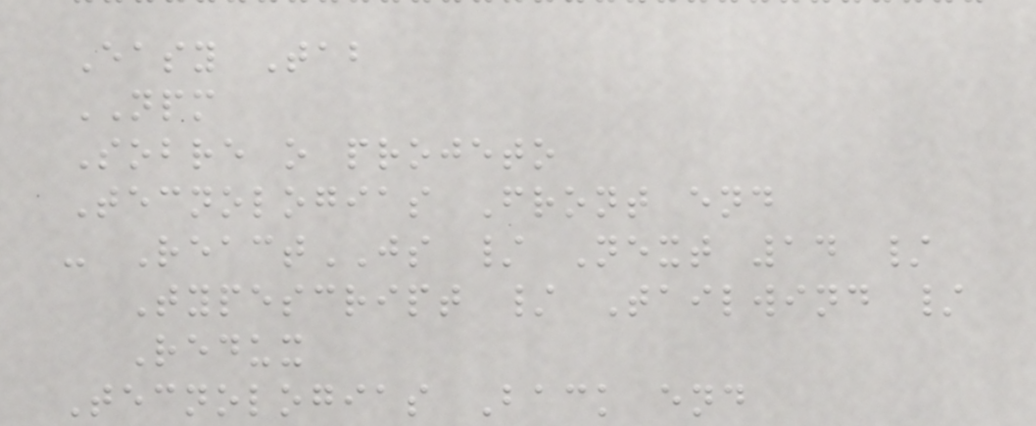Easy Tab
NPM
Sobre o projeto
Tecnologias Front end
- ReactJS / Next 14 /
Typescript / Tailwind /
Redux
Tecnologias Back end
